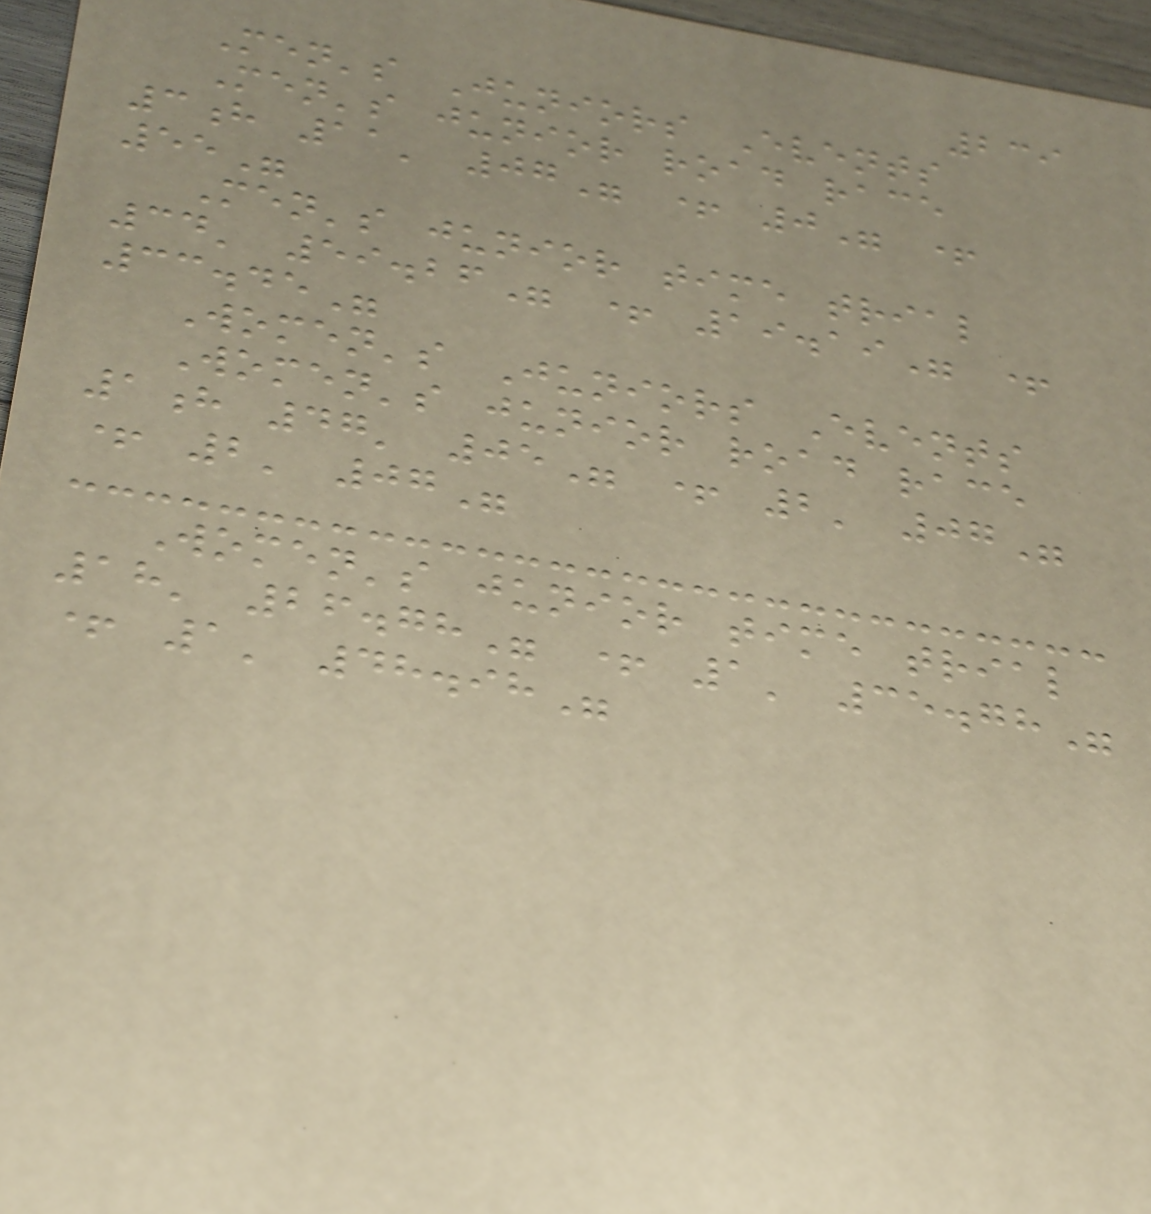239
Men's Juniors Events
Men's junior road race
3h 11' 07" + 0" +
55"
Men's junior time trial
34' 59.26" + 19.19" +
33.45"
Women's Juniors Events
Women's junior road race
1h 47' 05" + 2' 07"
+ 2' 07"
Women's junior time trial
18' 26.78" + 1' 35.78"
+ 1' 48.98"
